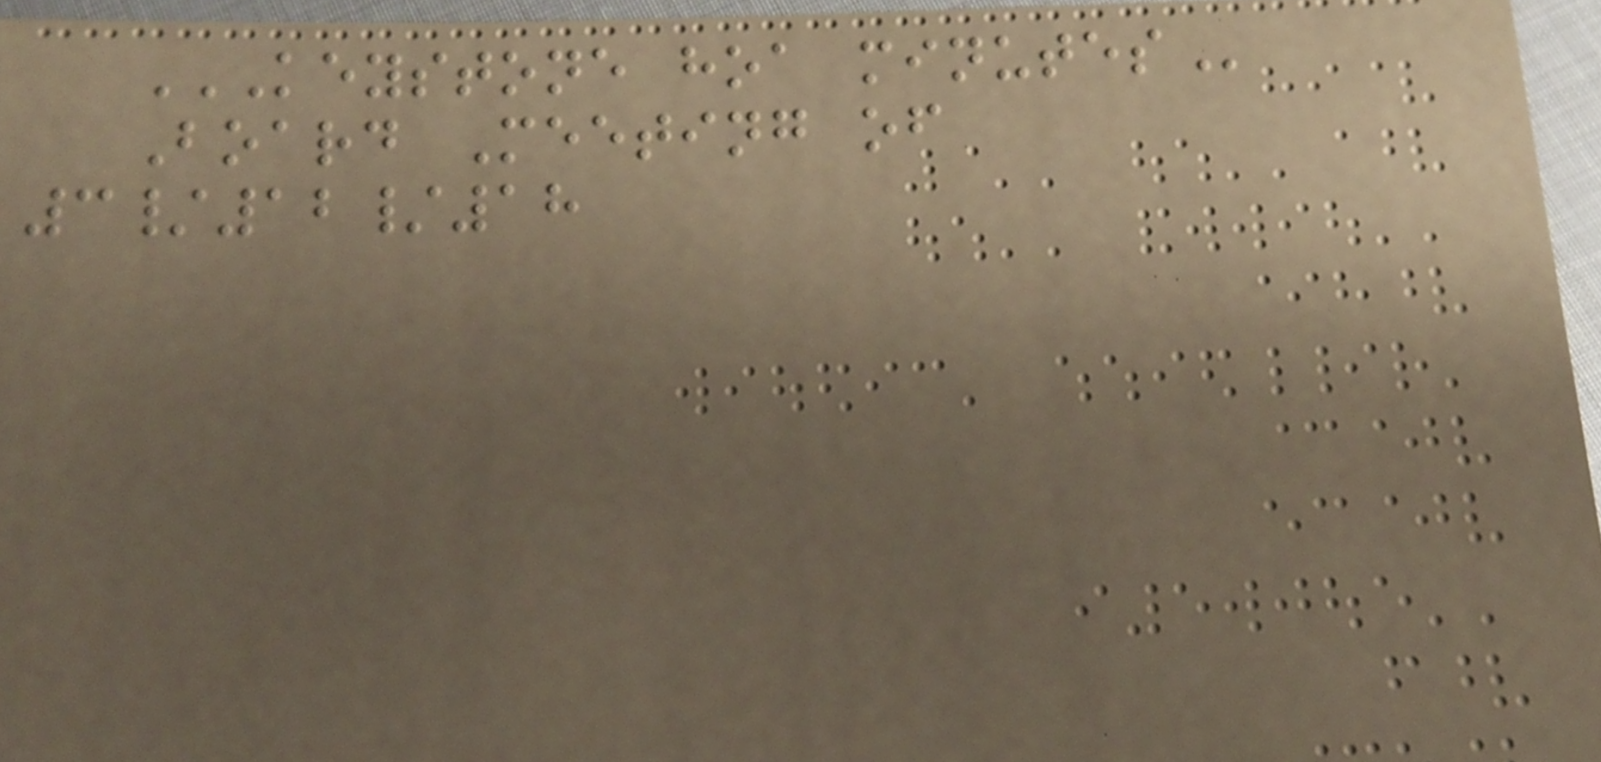KEYSTONE HOA MINUTES
Board Meeting of
3/12/18
